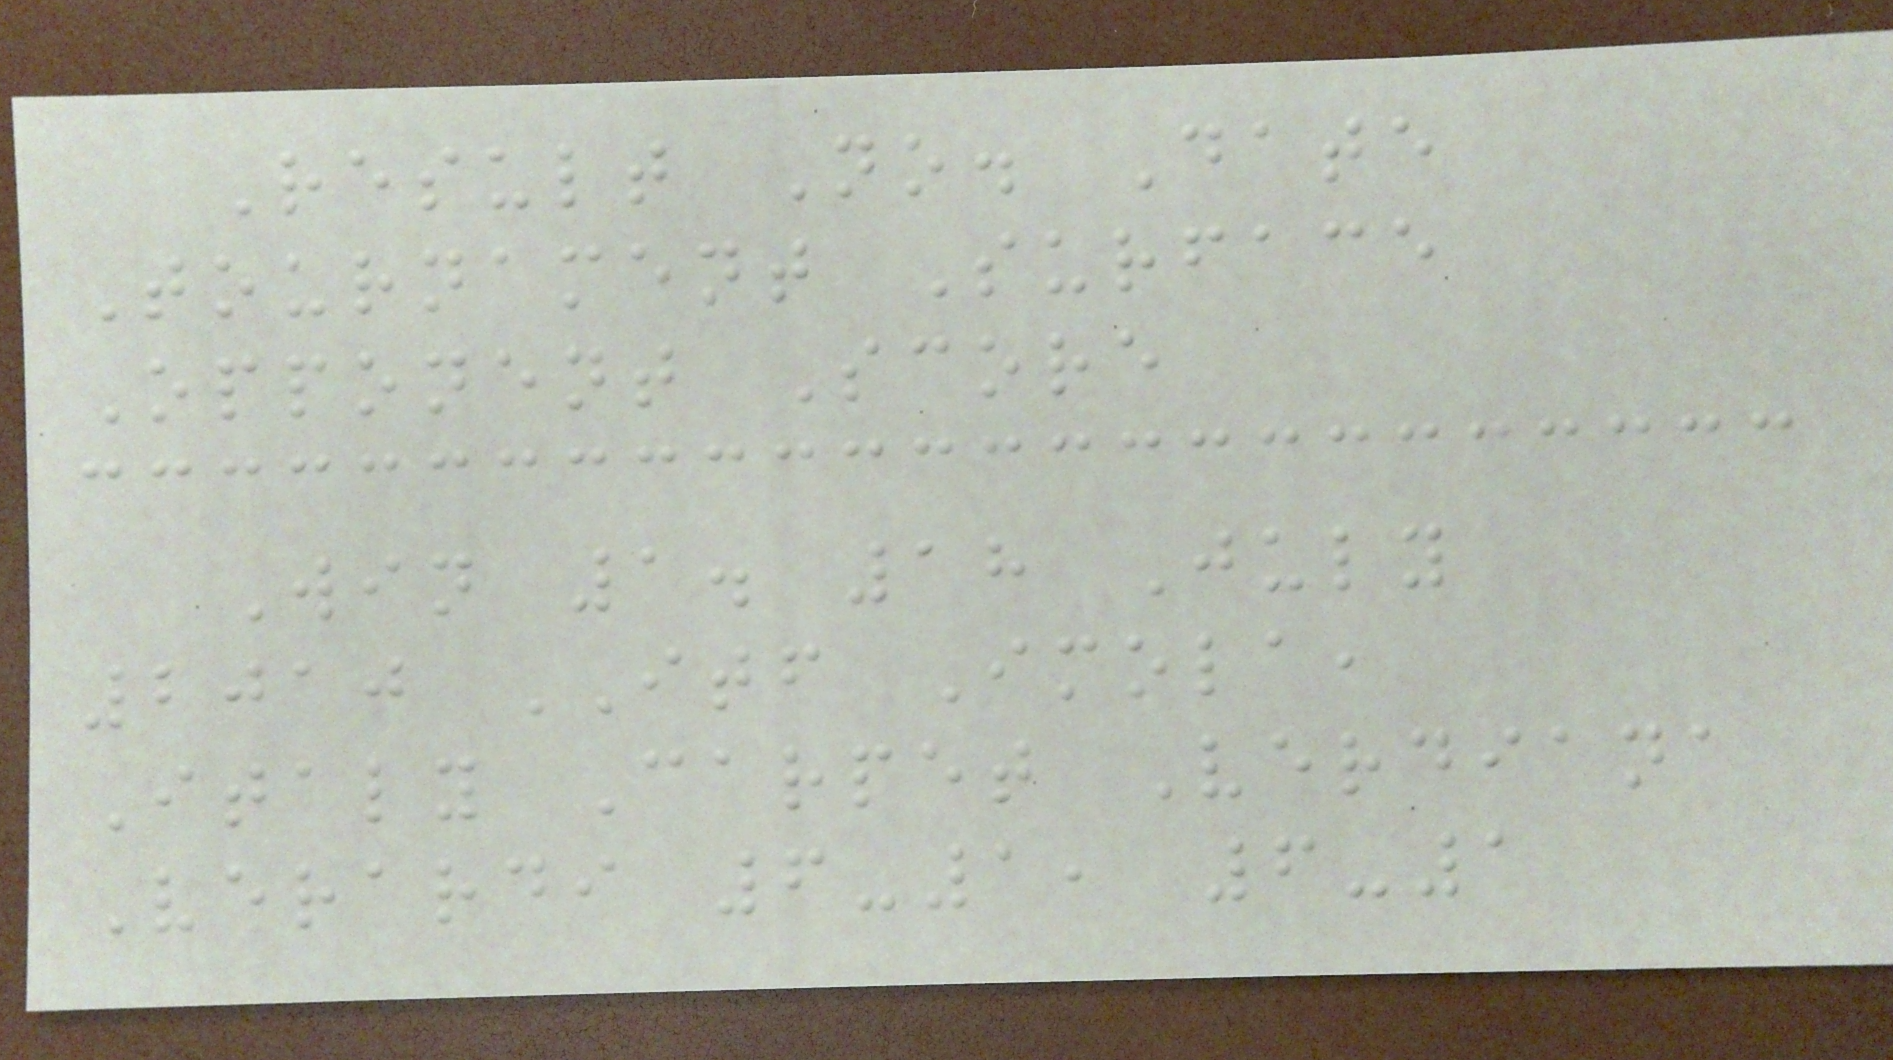Result No. Date
Tournament Surface
Opponent Score
Win 1. 18 July
2010 ITF Imola,
Italy Carpet Verdiana
Verardi 6-1, 6-1
